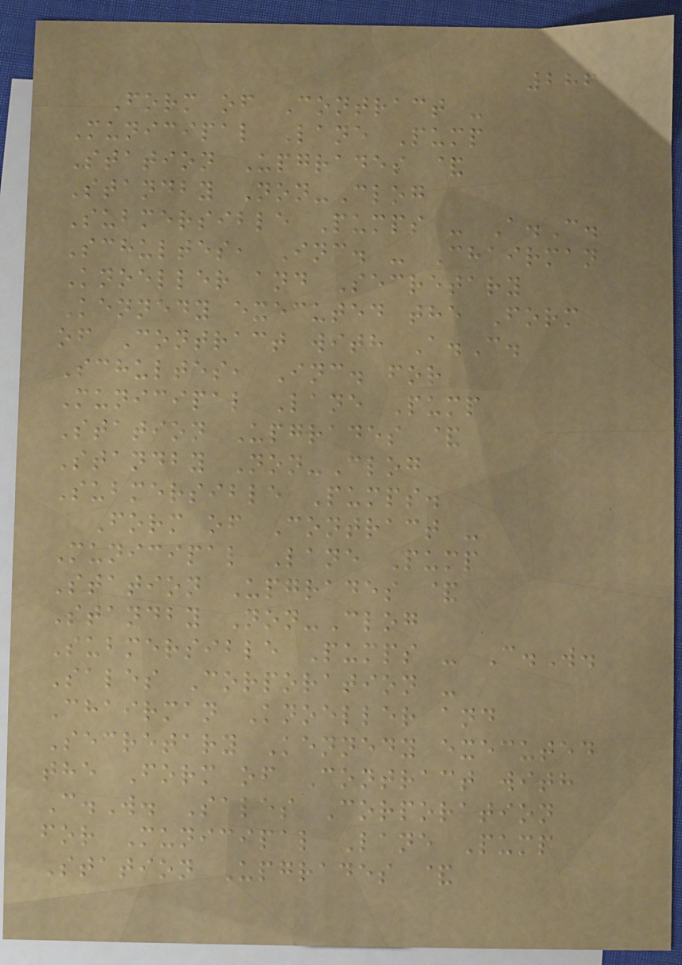286
Form of Contract -
Municipal Lane Pump
Station Upgrades &
Standby Non-Clog
Submersible Pumps - A.C.
Schultes, Inc. - Chairman
Knoeller and Secretary
Kennedy executed the Form
of Contract with A.C.
Schultes, Inc. for
Municipal Lane Pump
Station Upgrades &
Standby Non-Clog
Submersible Pumps.
Form of Contract -
Municipal Lane Pump
Station Upgrades &
Standby Non-Clog
Submersible Pumps - C.W.
Sales Corporation -
Chairman Knoeller and
Secretary Kennedy executed
the Form of Contract with
C.W. Sales Corporation
for Municipal Lane Pump
Station Upgrades &
